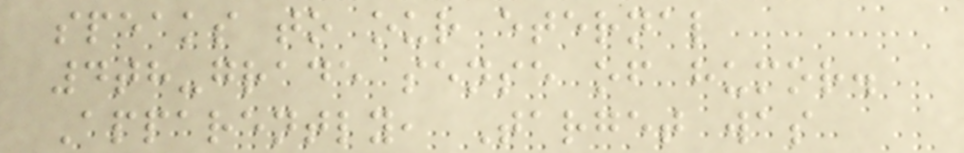speaks to our eternal
4th-grade sense of humor.
Apparently, Target was
